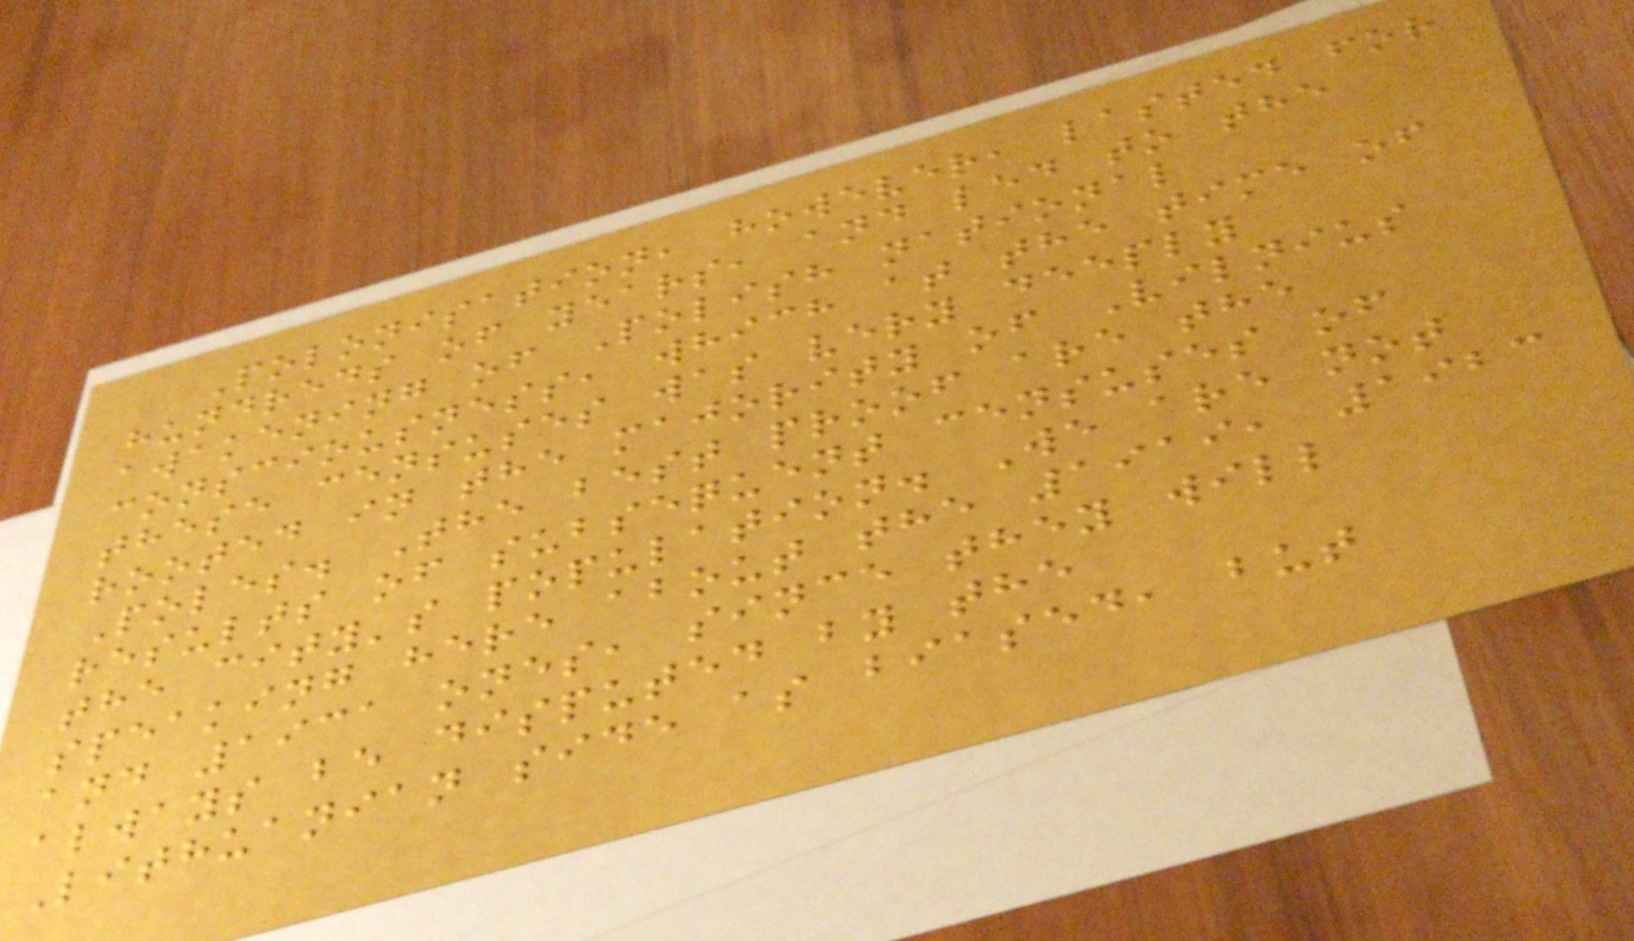Polonisation, however, lasted for
hundreds of years, and led to the
awakening of Polish national
consciousness, which at the time of
these censuses was very deeply
rooted in the majority of Vilnius
Poles. The best proof are the
results of subsequent censuses of
the city's population. We are not
speaking here about the 1919, 1923
and 1931 ones, since they will
always be disputed by the
Lithuanian side as biased, but
